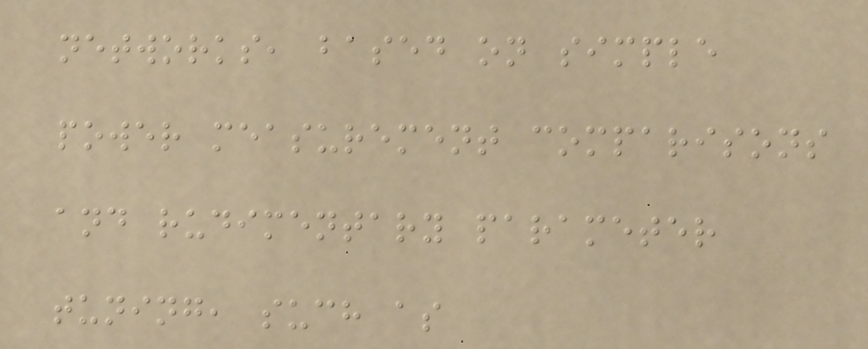networks, based on simple
power measurement comparisons
and rudimentary parameter
tuning, such as
